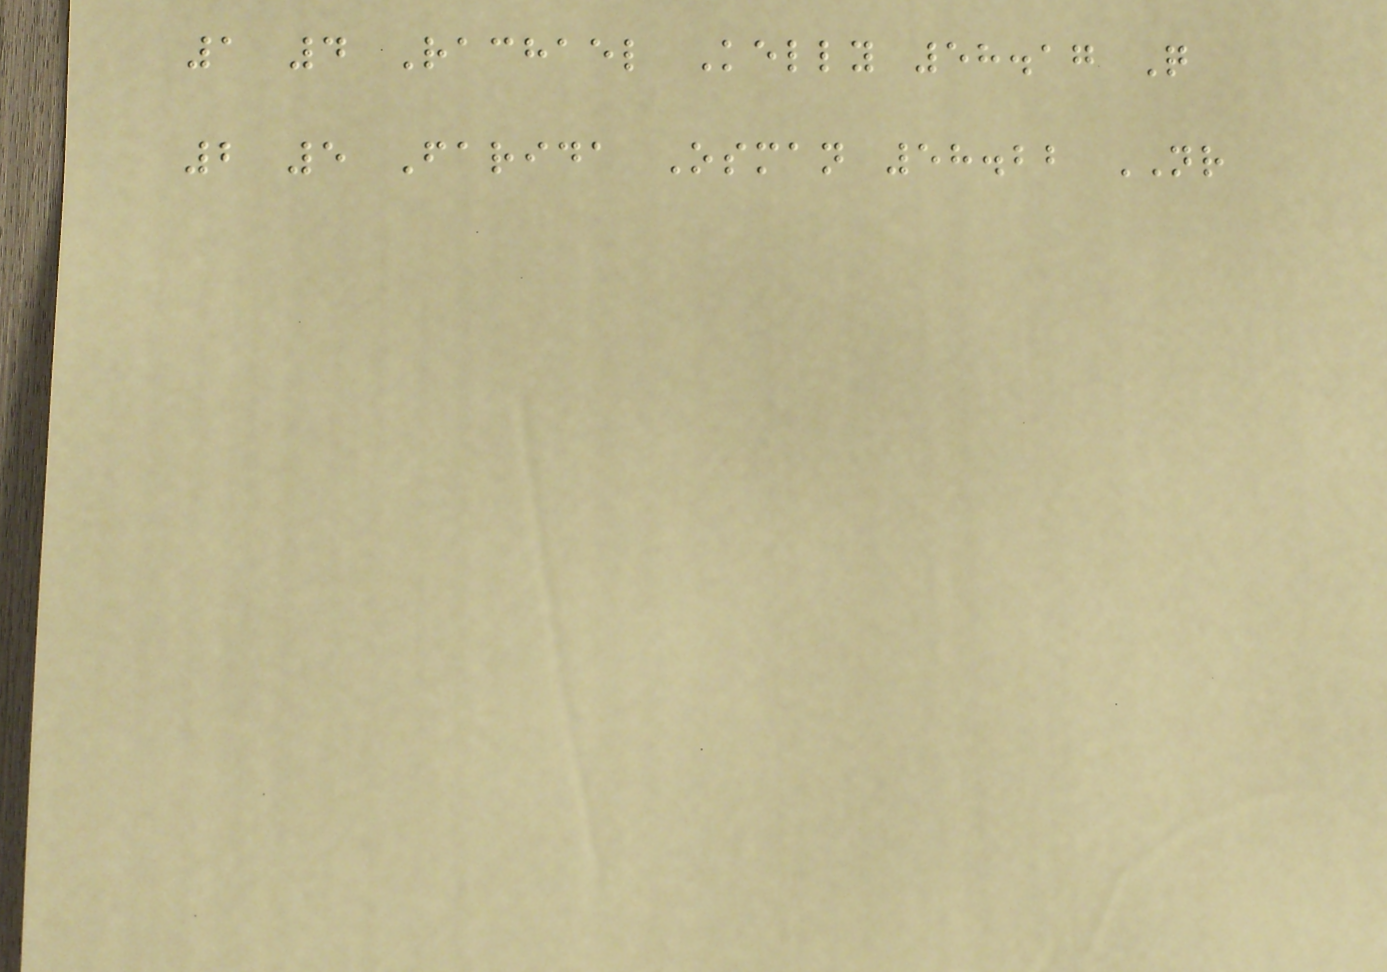1 4 Rachael Kelly 58.17 Q
2 5 Farida Osman 58.22 NR
